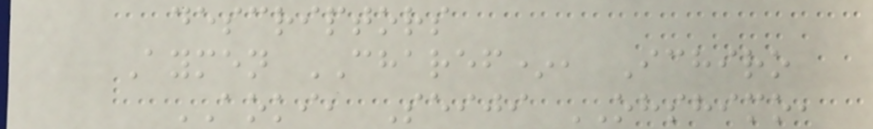descriptors
Aymen CHAREF*, Ichiro
AOKI, Seiji OHSHIMO,
